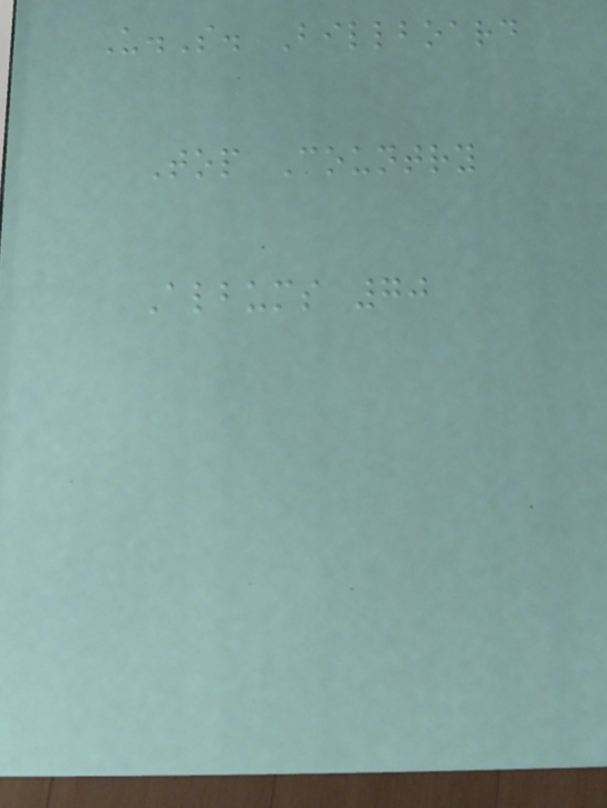U.S. Billboard
Top Country
Albums 70
